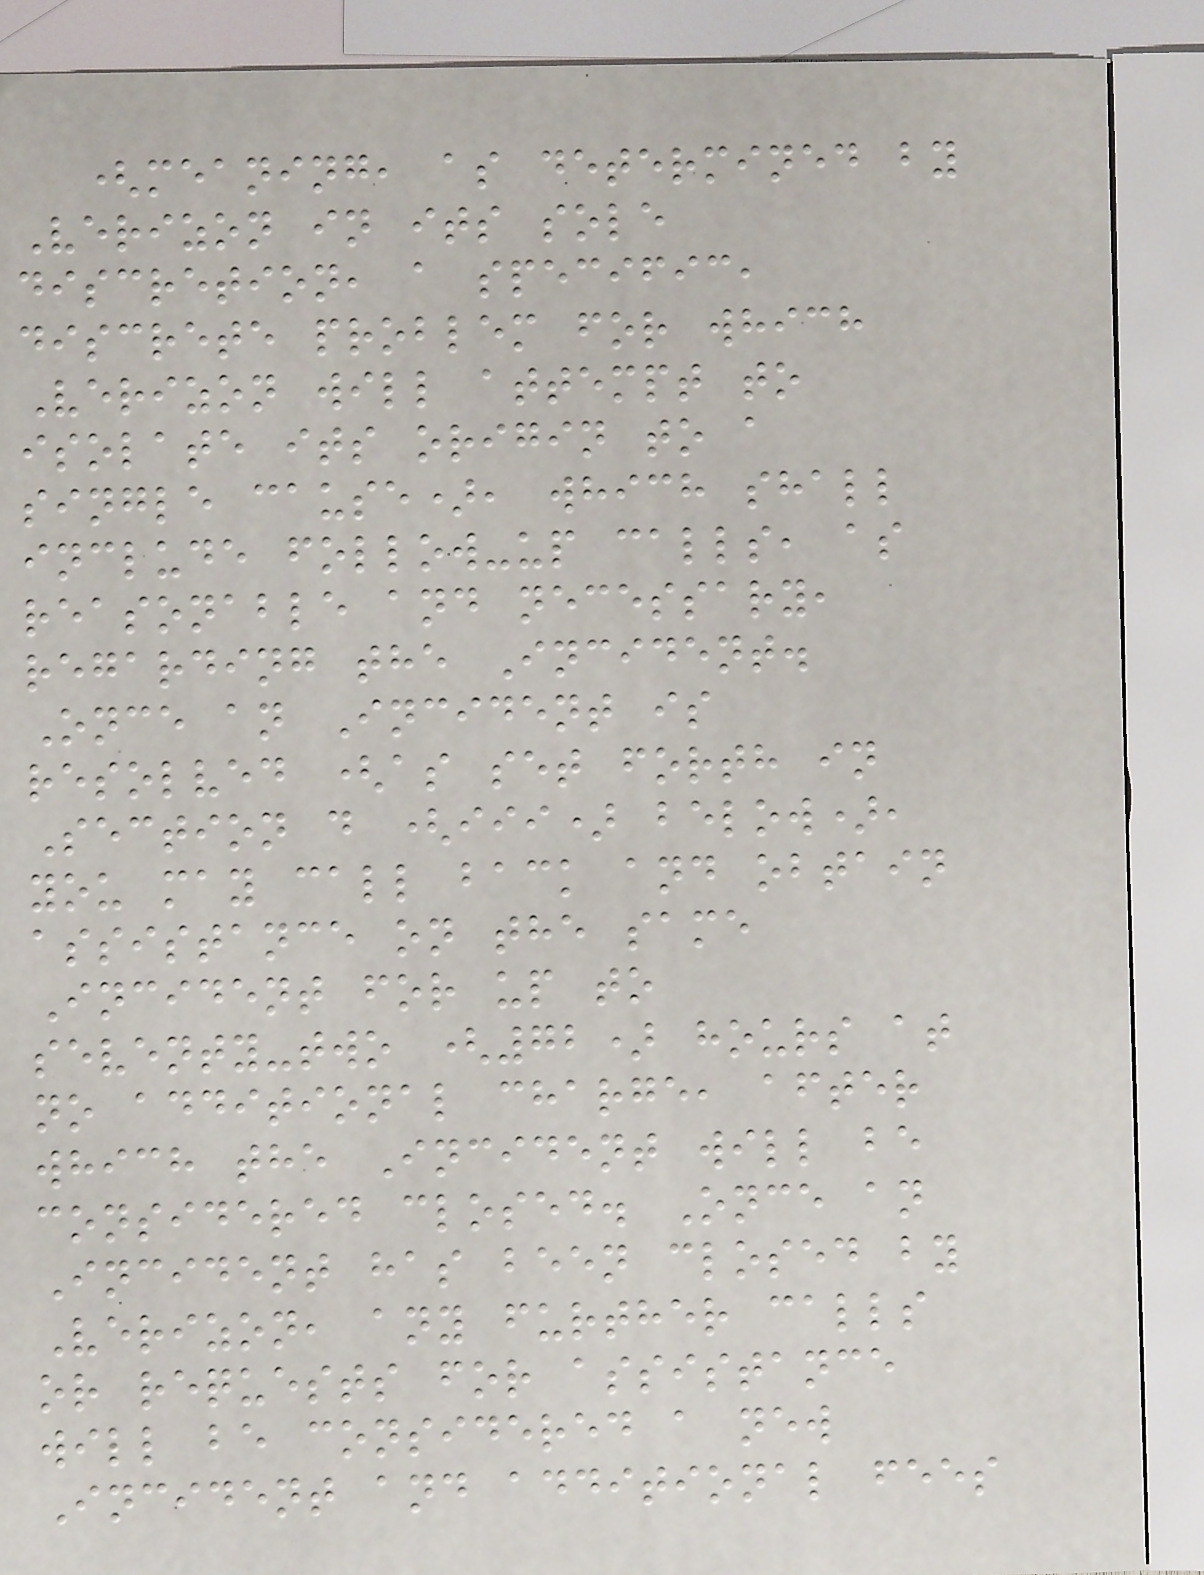(meaning, as determined by
Verizon in its sole
discretion, a specific,
discrete problem for which
Verizon will attempt to
isolate its origin to a
single cause), which shall
include follow-up calls, as
reasonable and necessary,
regarding the Incident.
Once an Incident is
resolved (as set forth in
Section d (iii) below),
you may call back and obtain
assistance on the same
Incident for up to
seventy-two (72) hours at
no additional charge, after
which the Incident will be
considered closed. Once an
Incident has been closed by
Verizon, any further calls
or requests for assistance
will be considered a new
Incident and additional fees
